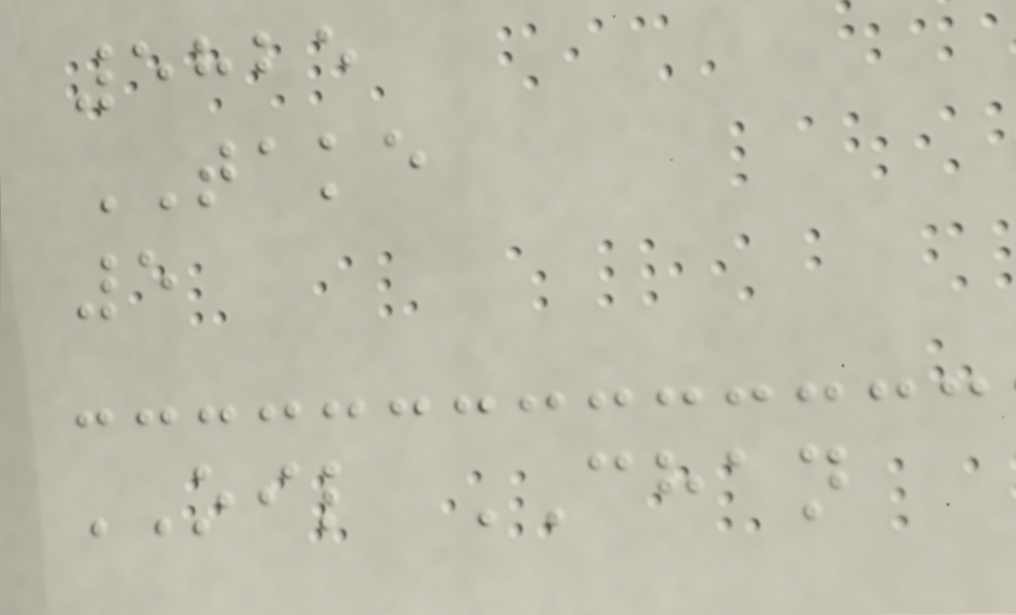5825
TAKE
5
OIL CHAN
